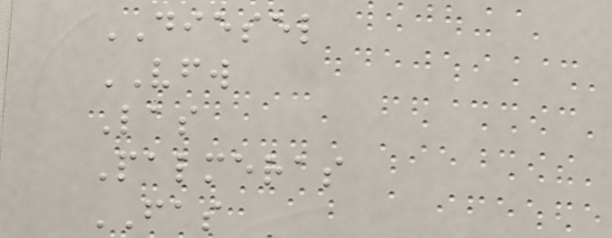DIESEL
VFW
Las
Palmeras
FAS
